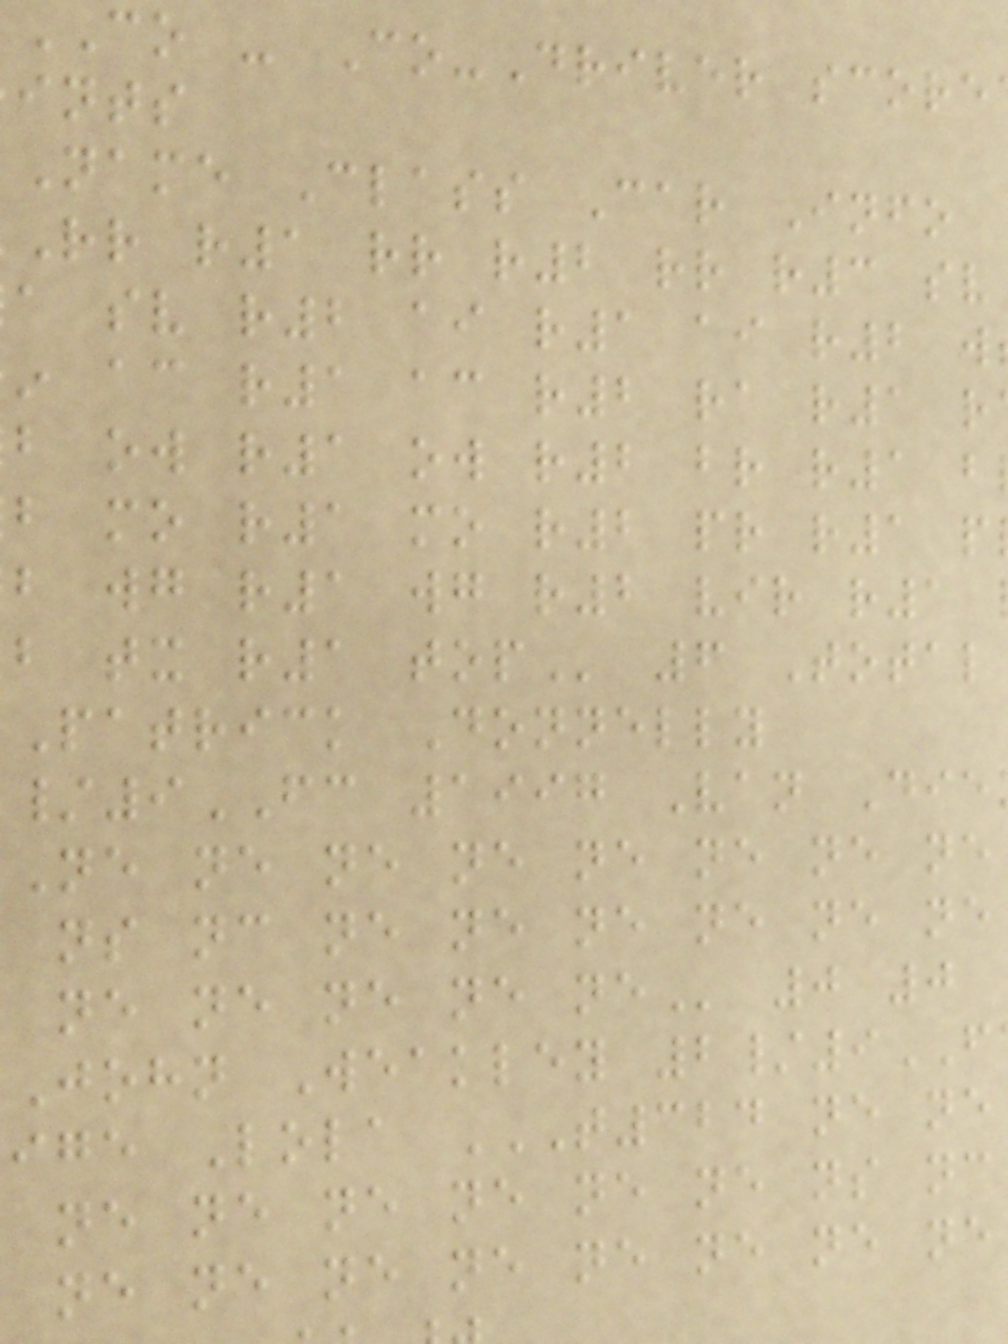CO - Co-Driver score
ints
Name Class Car Info
rr r1 rr r2 rr r3 sv
a sv r2 ai r1 ai r2
ac r1 ac r2 ra r1
b ow r1 ow r2 br r1
b mo r1 mo r2 pr r1
b wg r1 wg r2 vir r1
b tx r1
Patrick Donnelly
/9FC 1997 Van Die
ne ne ne ne ne ne ne ne
ns nc ne ne ne ne ne ne
ne ne ne ne
John Weakley 2/9
ne ne ne ne ne ne ns nc
ne ne ne ne ne ne ne ne
